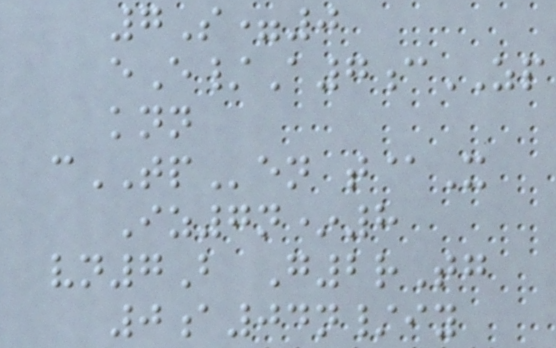7S=0
eE/A7cZP
knn
cTPen t@X
Iz7n*8
vn7B G2rTg
0a04n/iy
